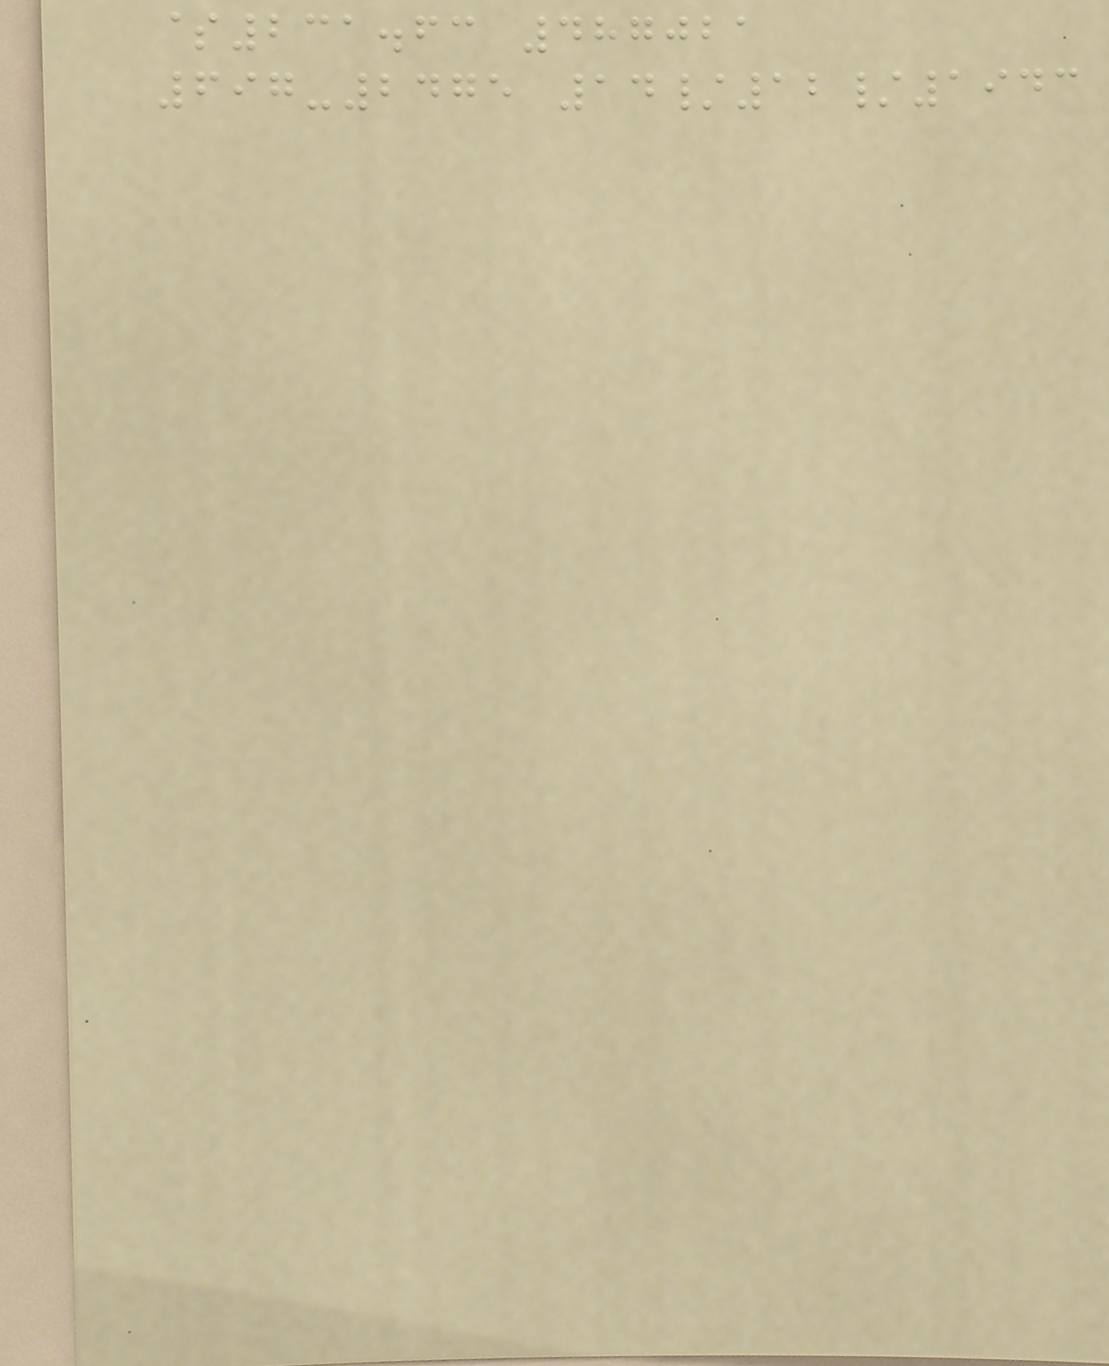$231.63 487021
697-2475 14/12/1943
